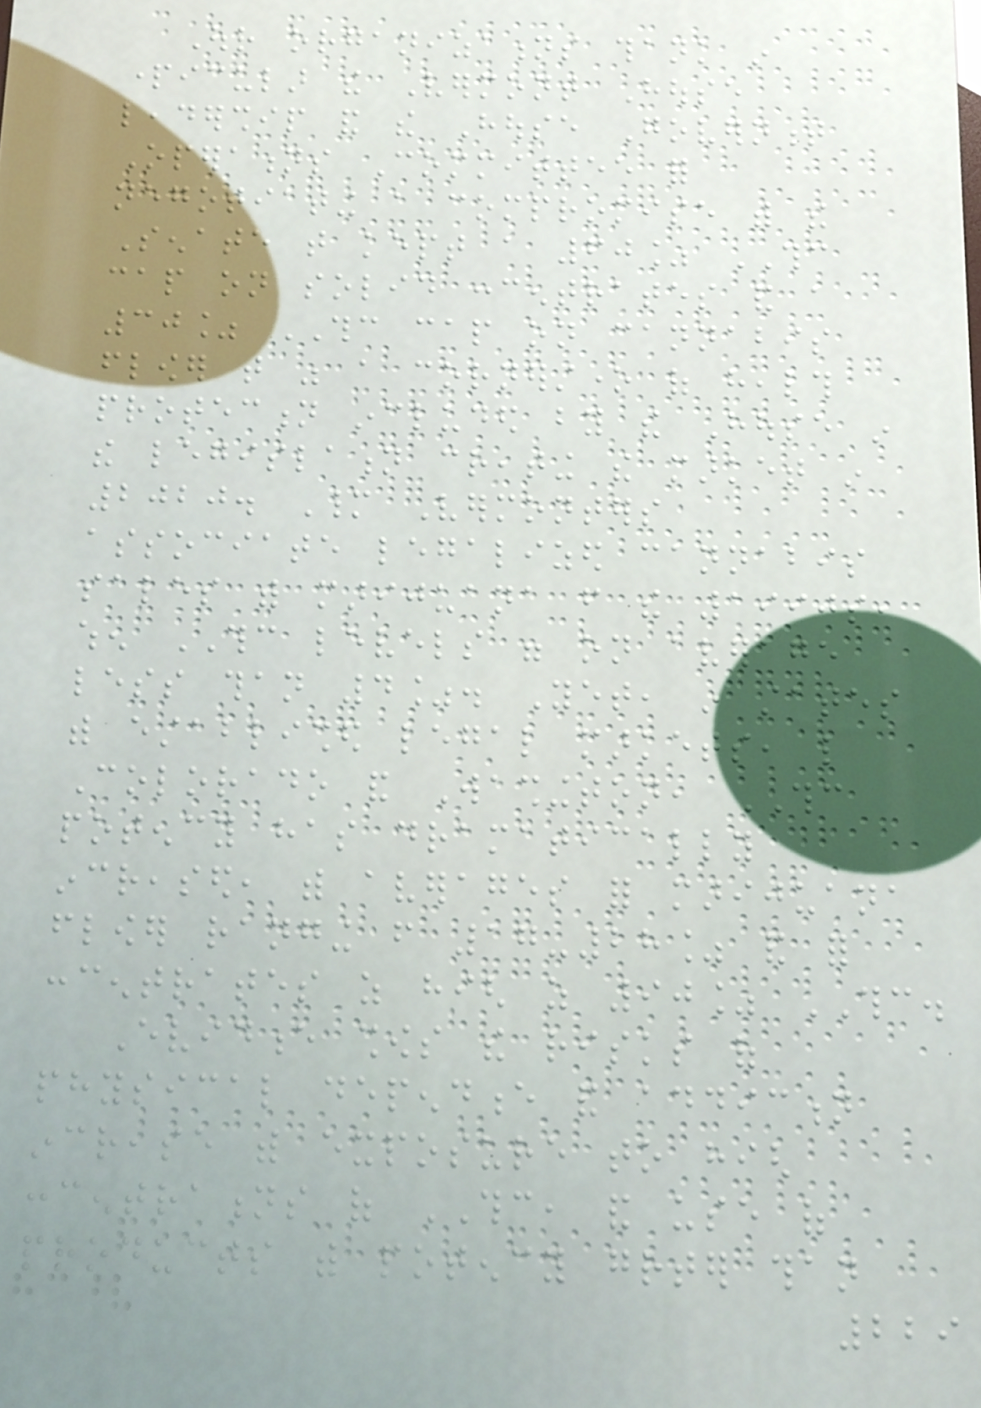Our organizations thank in
particular the Vermont House
leadership and the House Government
Operations Committee for
negotiating a compromise with the
Senate that kept a 60% THC
cap on solid concentrates and a
30% THC cap on cannabis
flower that was a cornerstone of health
protection included by the House in
the legislation creating the market in
2020. Many Vermonters
associate legalized cannabis
sales with marijuana from the 1990s,
when THC levels were on average
less than 4%. Yet, in states
with established legal markets, like
Colorado and Washington, THC
potency has dramatically
increased, with averages for marijuana
flower ranging from 17-28% and for
concentrates as high as 90% THC.
Evidence shows the risks of
physical dependence and addiction
increase with exposure to high
concentrations of THC, and use of
products with potency greater than
229
